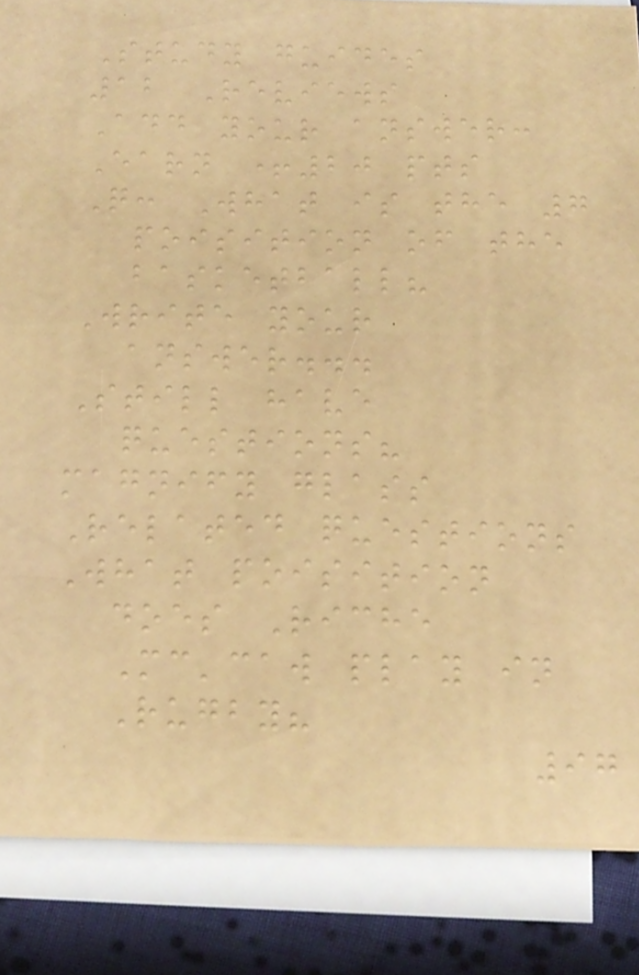Study guides
12 Reviews
Add your answer:
Earn +20 pts
Q: What is the 7
poisition of the
basketball?
Write your
answer...
Still have
questions?
magnify glass
Related questions
What poisition
does Riche
Mc'caw play in
Rugby?
97
